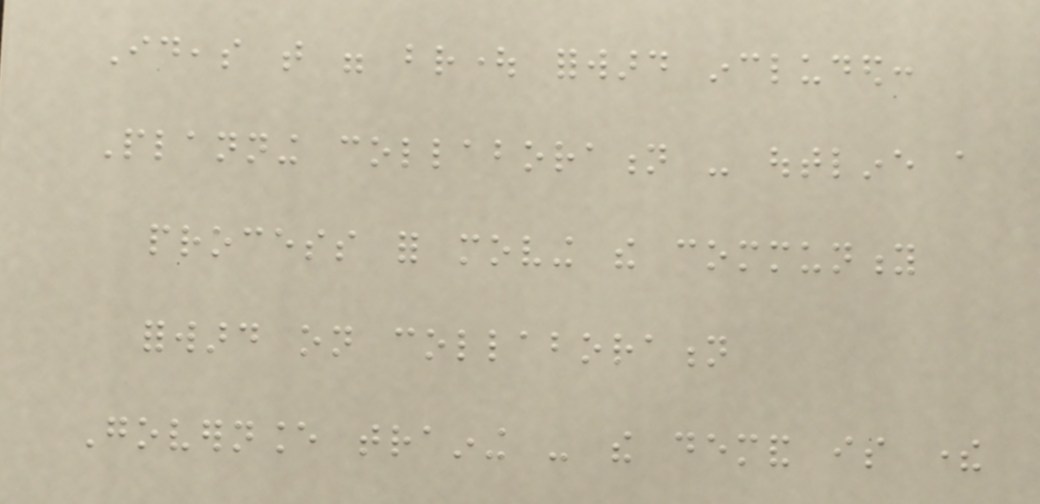Ideas that were brought forward included:
Planning collaboration - outline a
process for moving the community
forward on collaboration
Governance training - the demand is there
